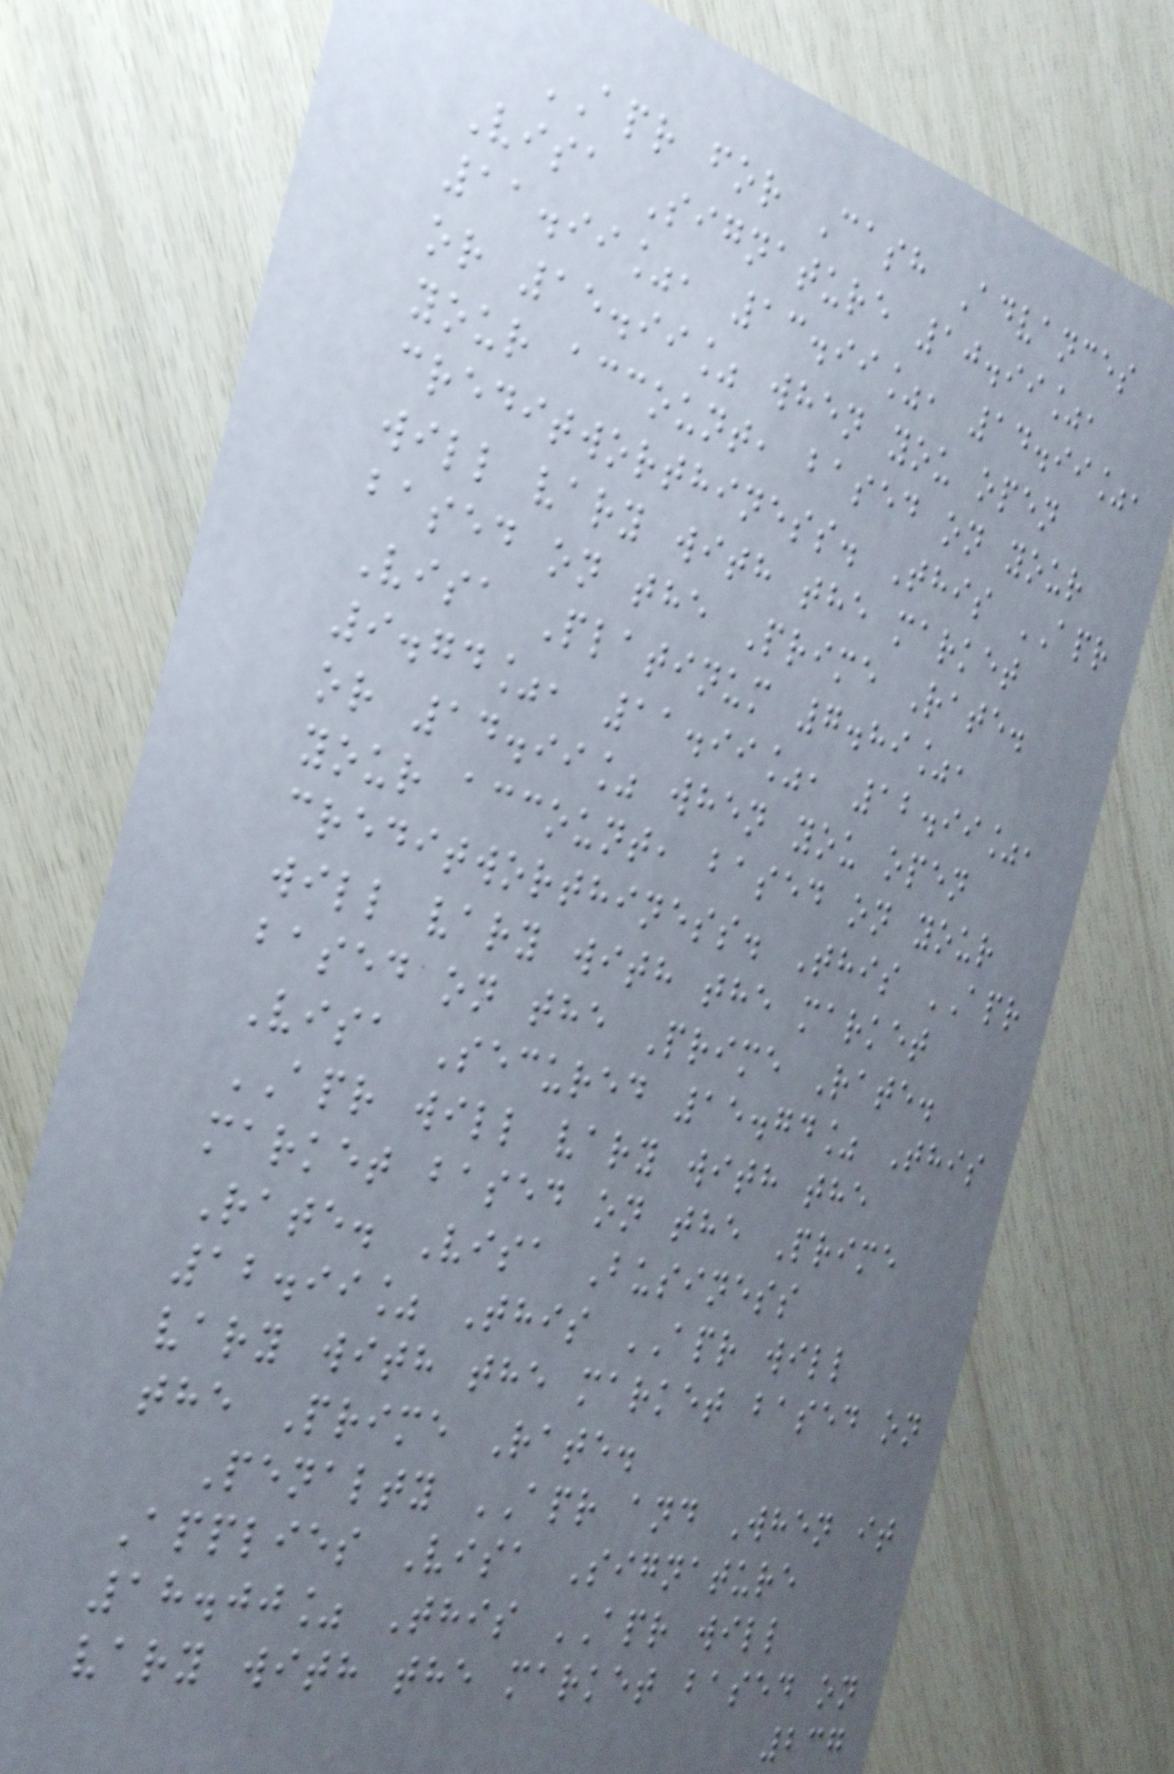APR for Cash Advances
Visa Signature 10.99%,
11.99%, 13.99%, 14.99%,
or 15.99% when you open
your account, based on your
creditworthiness. This APR
will vary with the market
based on the Prime Rate.
Visa Platinum 7.89%,
9.74%, 11.99%, 12.99%,
or 14.99% when you open
your account, based on your
creditworthiness. This APR
will vary with the market
based on the Prime Rate.
Visa Secured 15.74% This
APR will vary with the
market based on the Prime
Rate. Visa Business
12.99% This APR will
vary with the market based on
the Prime Rate.
Penalty APR and When it
Applies Visa Signature
18.00% This APR will
vary with the market based on
237
